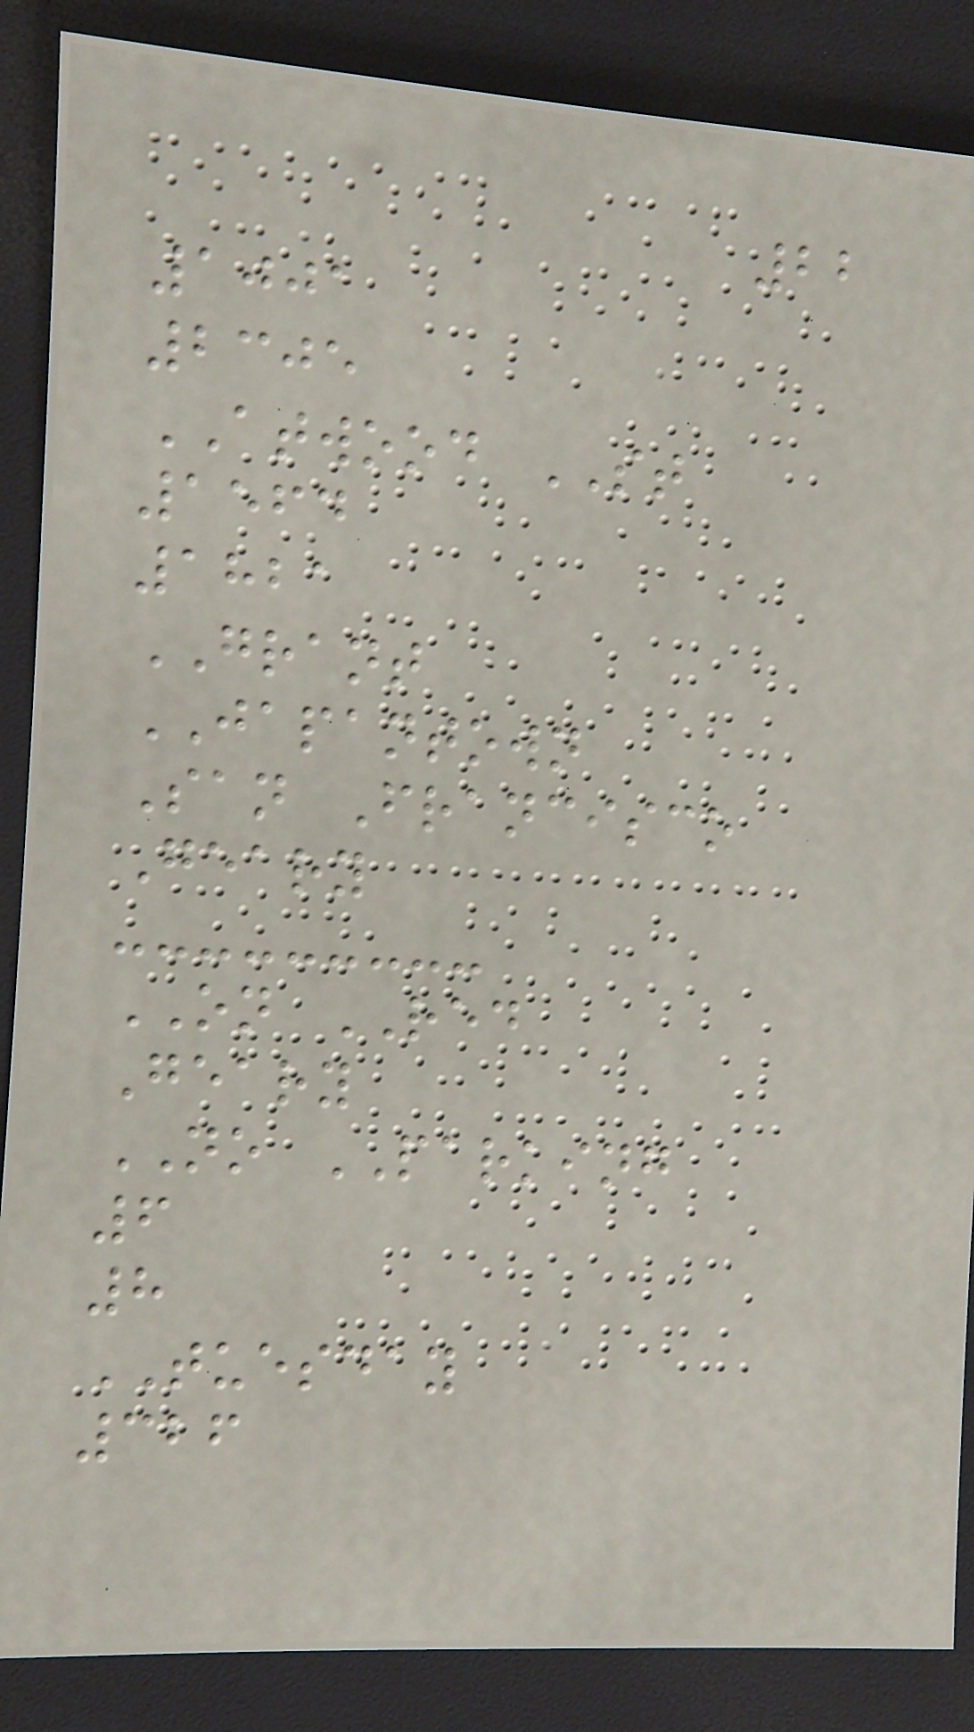22
1001
2305
ATWOOD ST
1564
1821
GRANT
JAPANTOWN
San Francisco
Geary
ON RED
Geary
NO PARKING
6
8
TUESDAY
326
